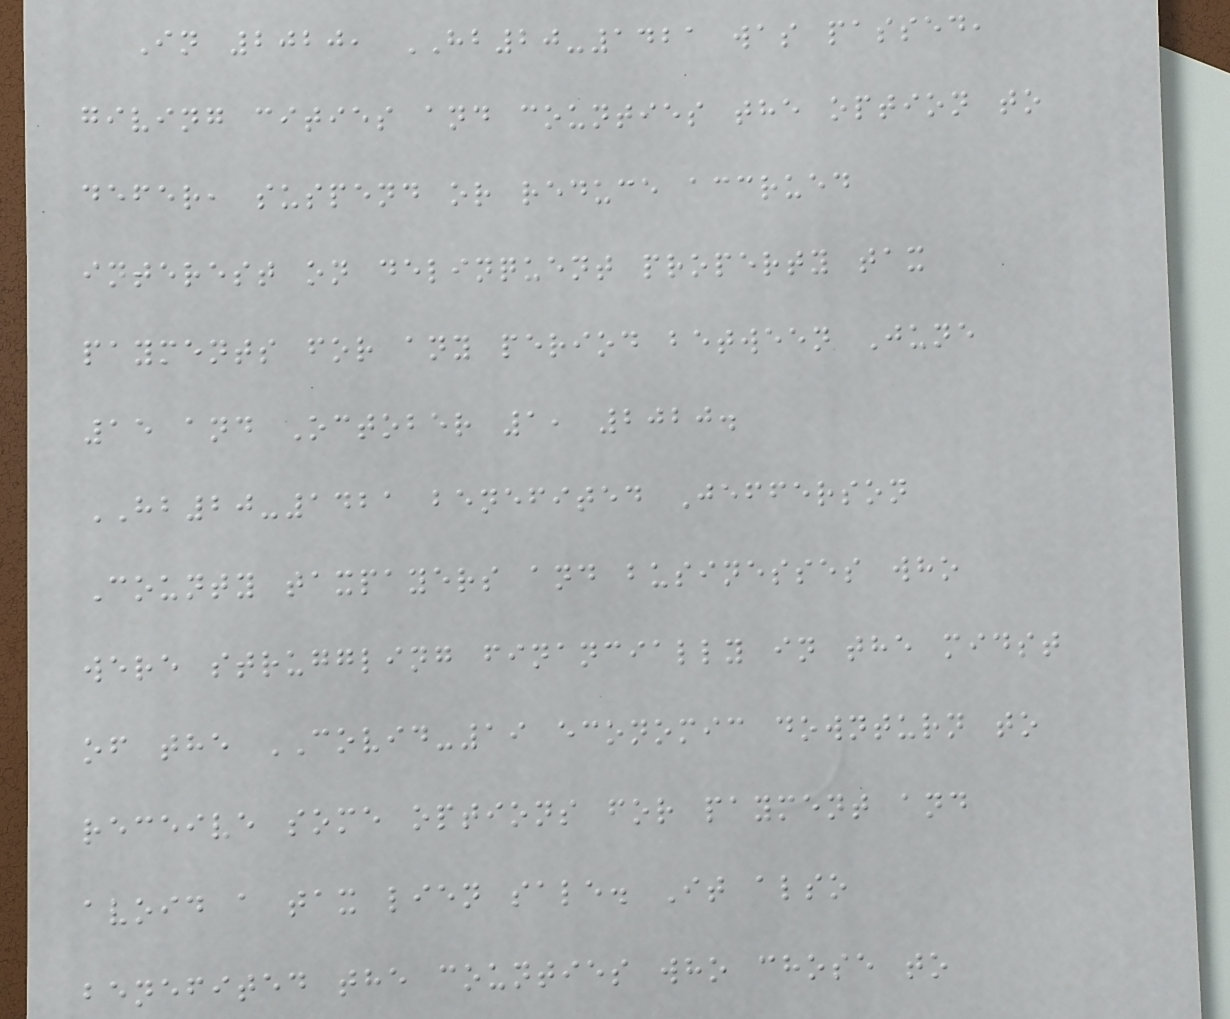In 2020, HB20-1421 was passed,
giving cities and counties the option to
defer, suspend or reduce accrued
interest on delinquent property tax
payments for any period between June
15 and October 1, 2020.
HB20-1421 benefited Jefferson
County taxpayers and businesses who
were struggling financially in the midst
of the COVID-19 economic downturn to
receive some options for payment and
avoid a tax lien sale. It also
benefited the counties who chose to
